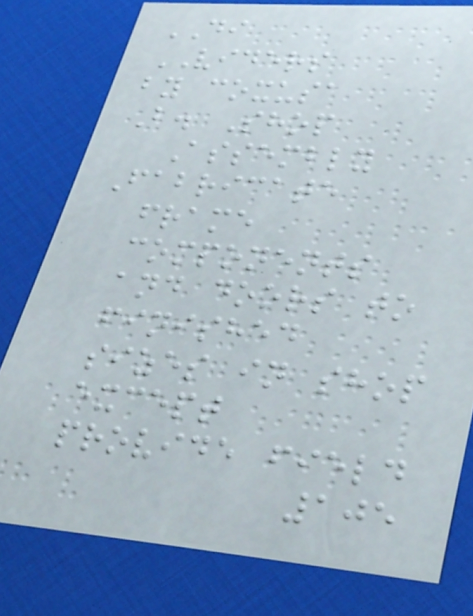DI
VIDERS
by coxusa
B. Shop
Assembly
Fabricate
frame
components
and doors to
finished
sizes in shop
except
provide field
105
